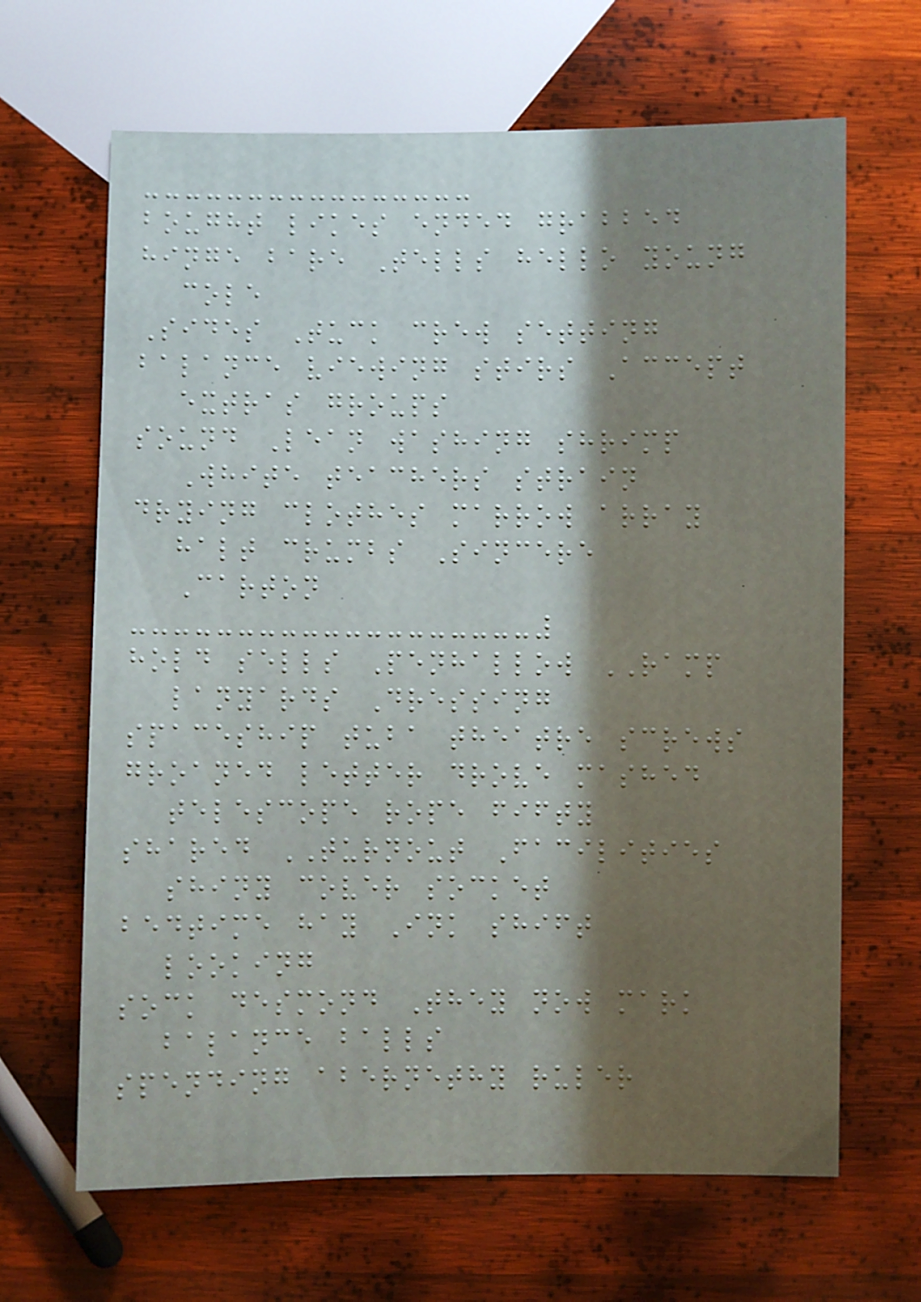bought likes ended grabbed
hinge bare Tells hello young
cole
Sides Tuck crew setting
balance viewing stirs Accept
extras groups
sound Lean washing shrimp
White teachers strain
drying clothes marrow array
halt crumbs Sincere
Carton
hold sells Penhallow RAMP
lanyards Dressing
spaceship tuba theatre screws
groaned letter drove mashed
telescope rope fifty
shared TURNOUT Facilities
shiny cover socket
bedtime hay Ink shift
looking
sock desmond They now mark
balance balls
spending abernethy ruler
